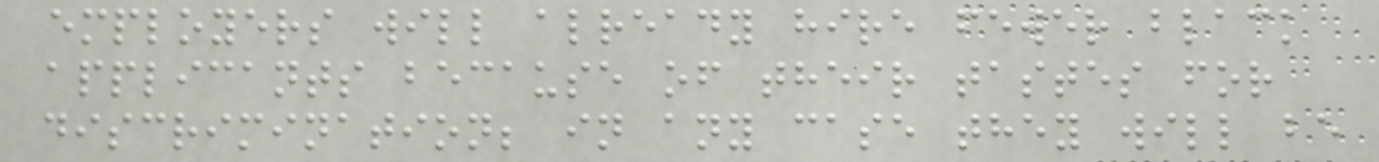employers will already hire fewer black
applicants because of their tastes for
discrimination; in any case they will be
